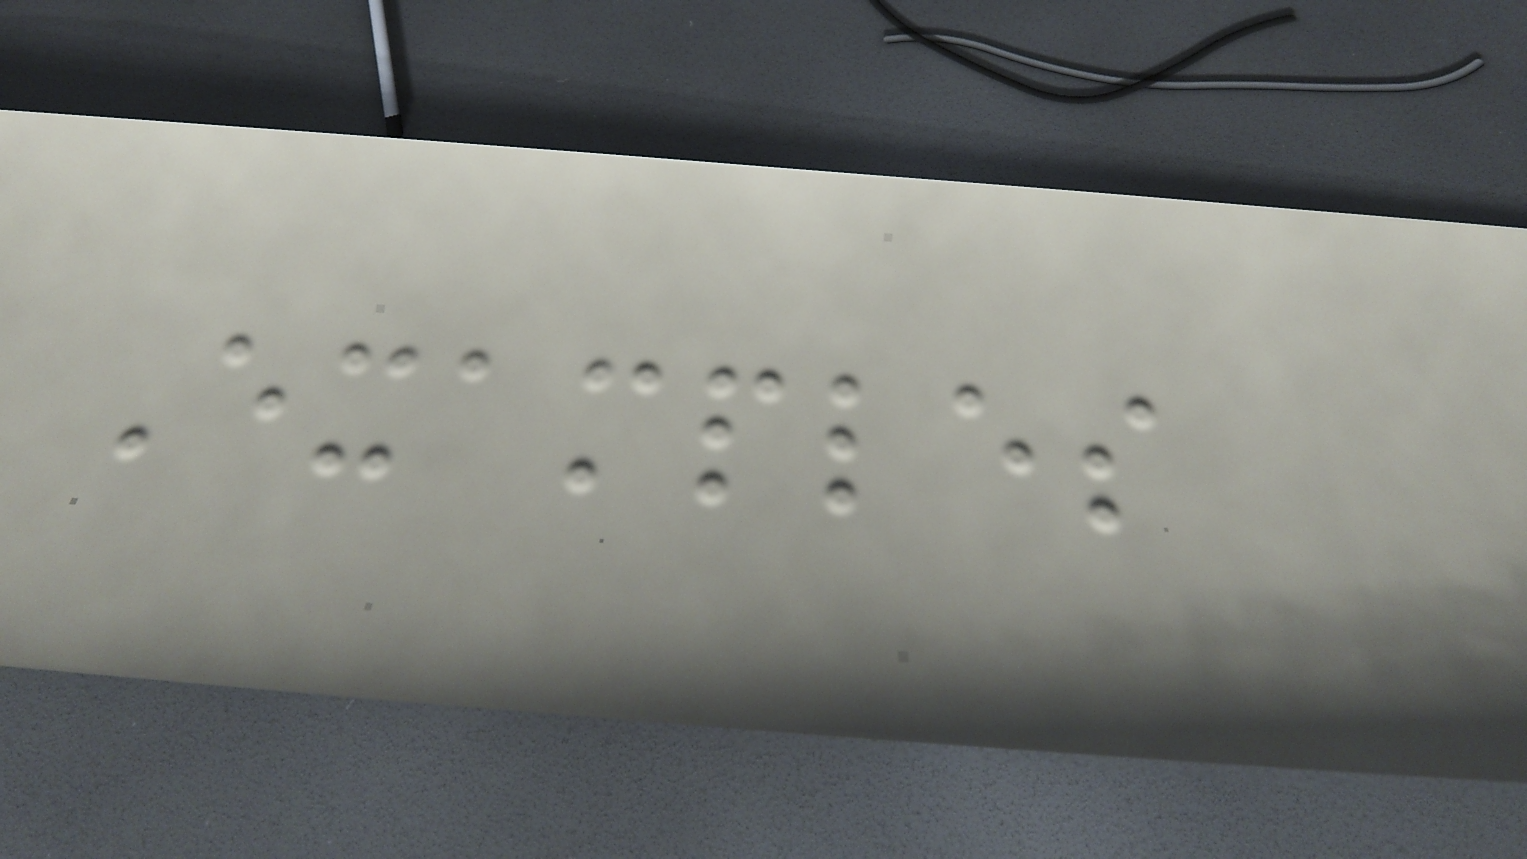Examples
